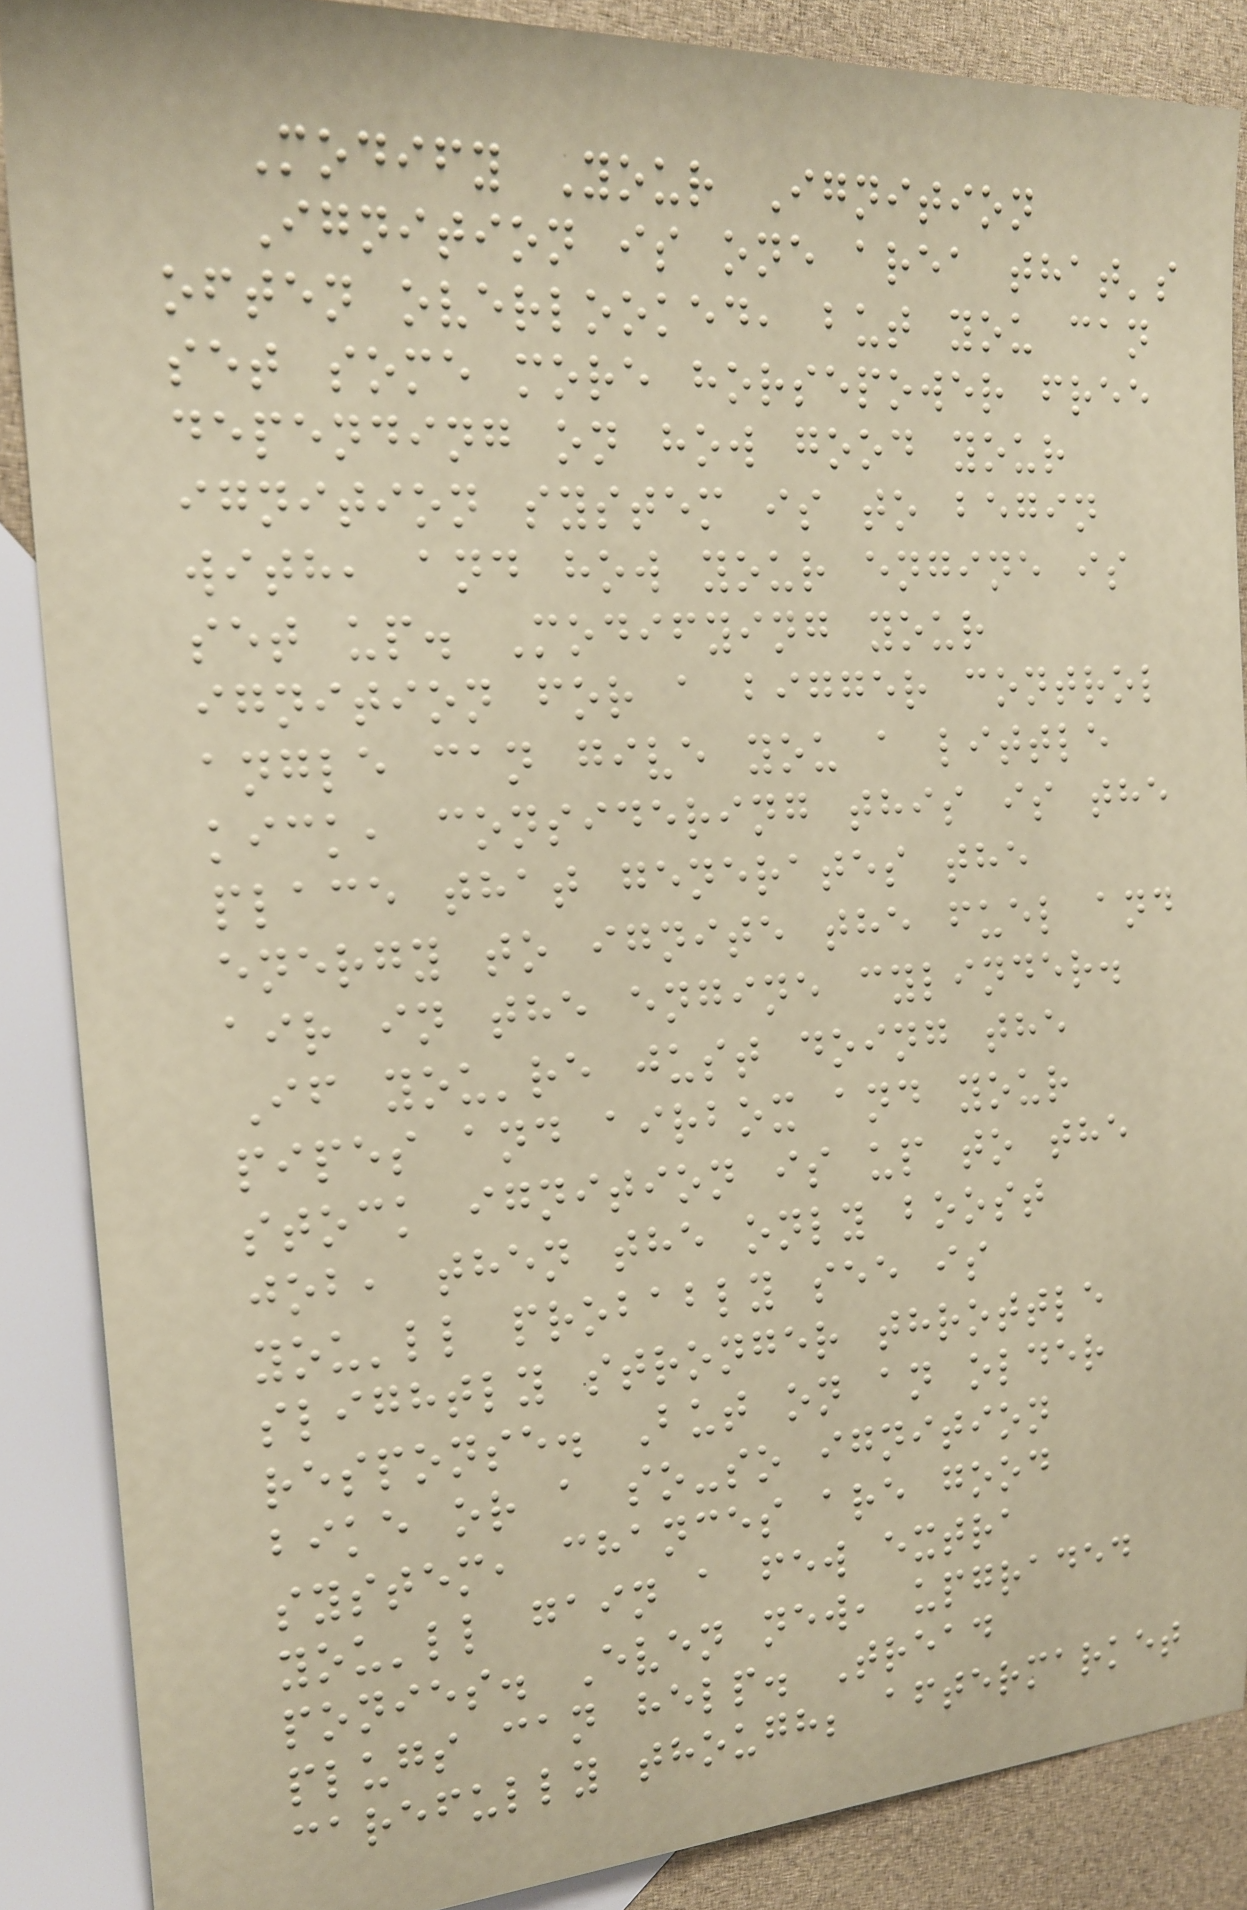Modify Your Ignition
Ignition is one area that's
often overlooked, but you can
set some more horsepower free
depending on how good your
ignition system is to begin
with, and how your engine is
set up. Modifying your
ignition for a bigger control
angle can give you a little
kick, considering this is the
place that generates the
energy to ignite the fuel and
air in the engine cylinder.
If you're just doing the
pipes and airbox and your
stock ignition is up to the
job, then the only boost
you'll probably see is
slightly stronger throttle
response. But on an older
bike or a so-so ignition
system, chances are good
you'll gain a few extra
ponies. Even new, upgraded
plugs can help. Tread
carefully though; aftermarket
